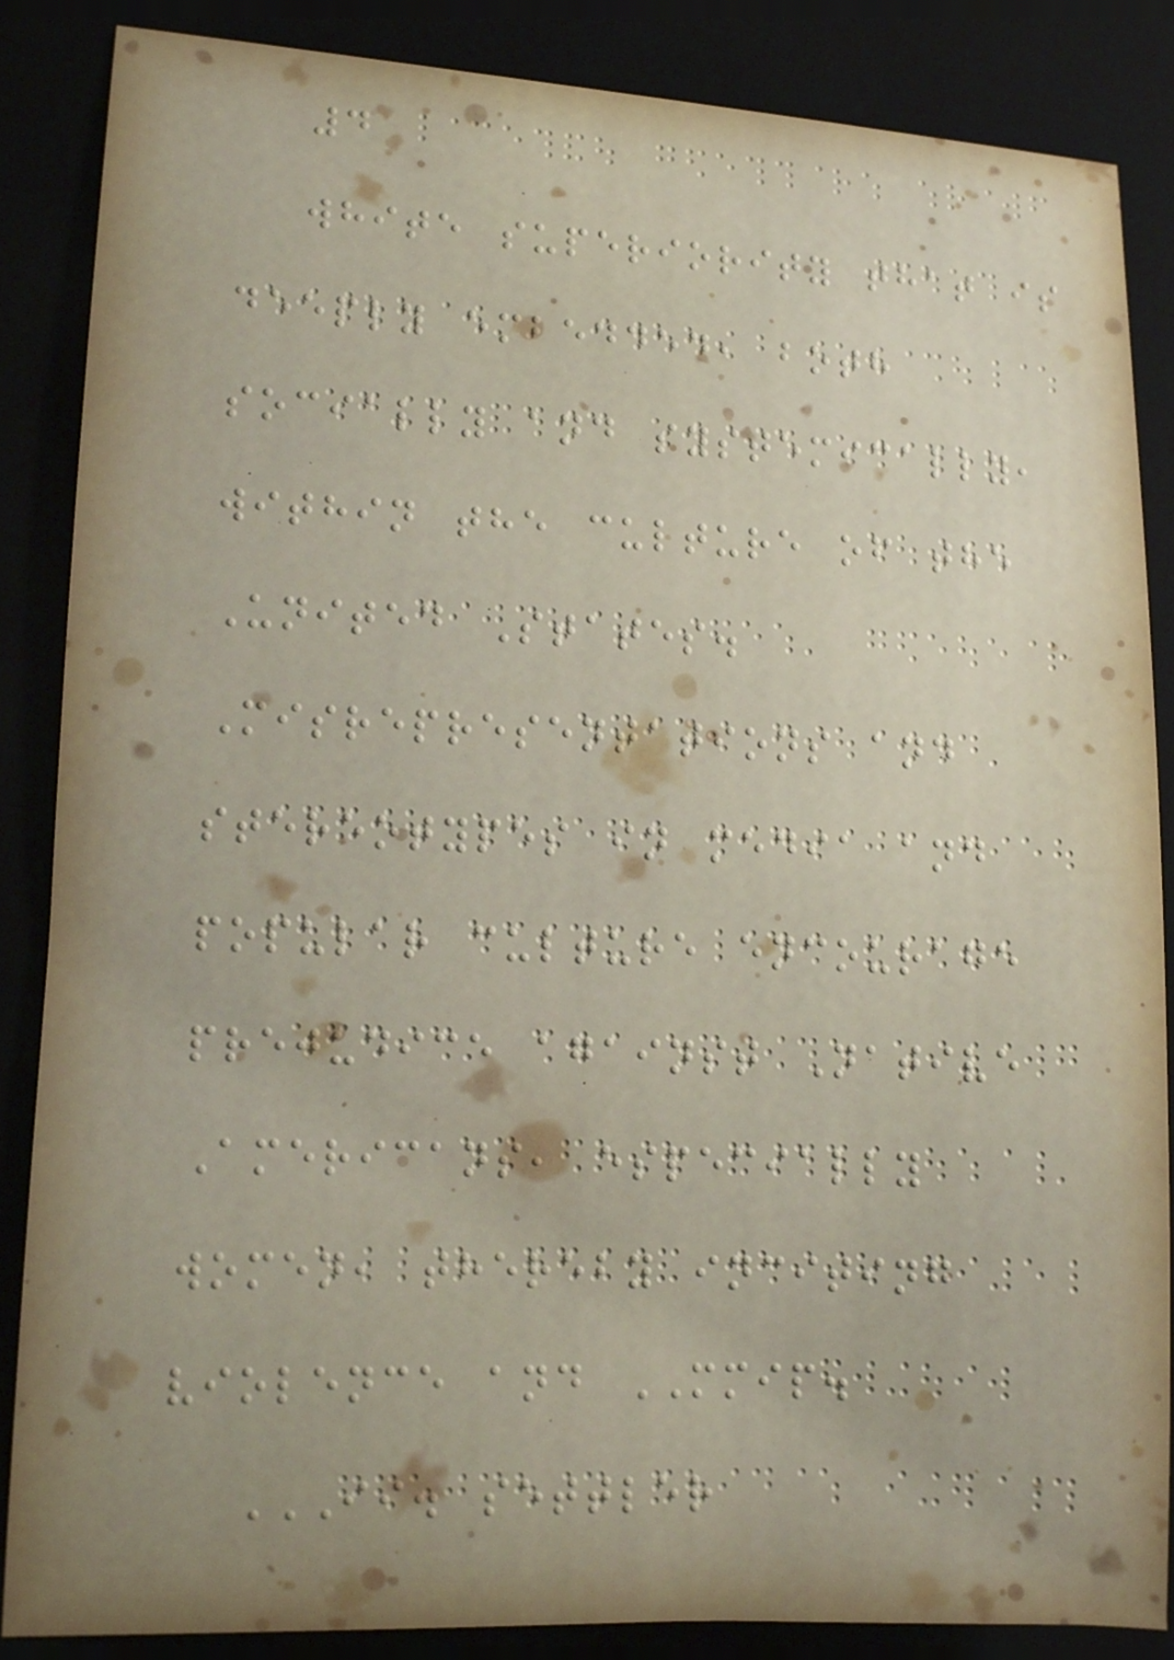4
white superiority that is
deeply embedded, both
socially and systemically,
within the culture of the
United States.
Misrepresentations and
stereotypes in media and
popular culture encourage
prejudice against Native
Americans, especially
women, thereby inciting
violence and MMIP.
II. SETTLER
